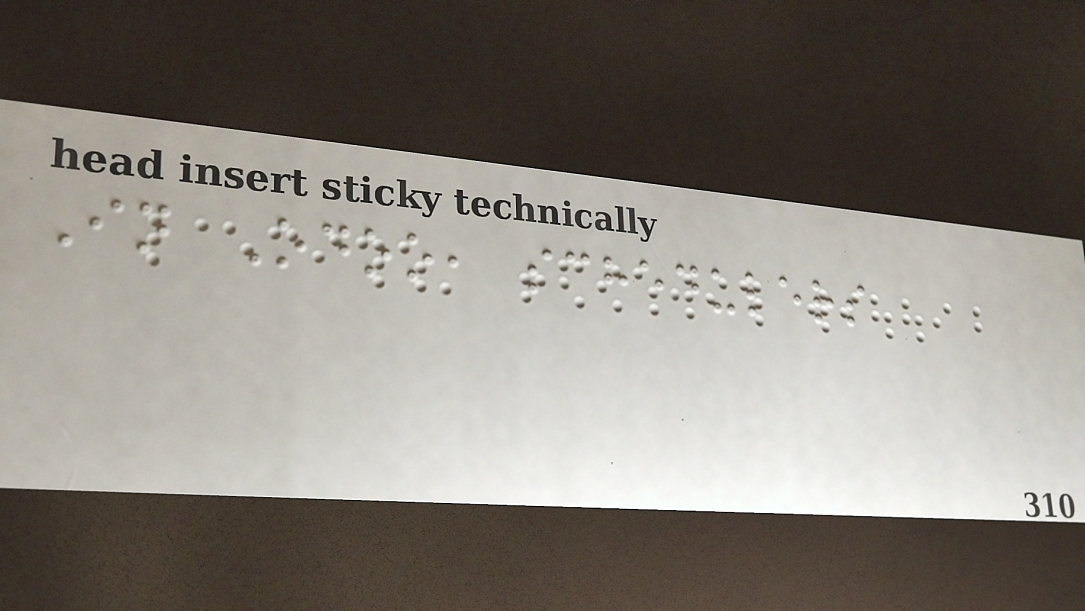In Odoo, schedulers
